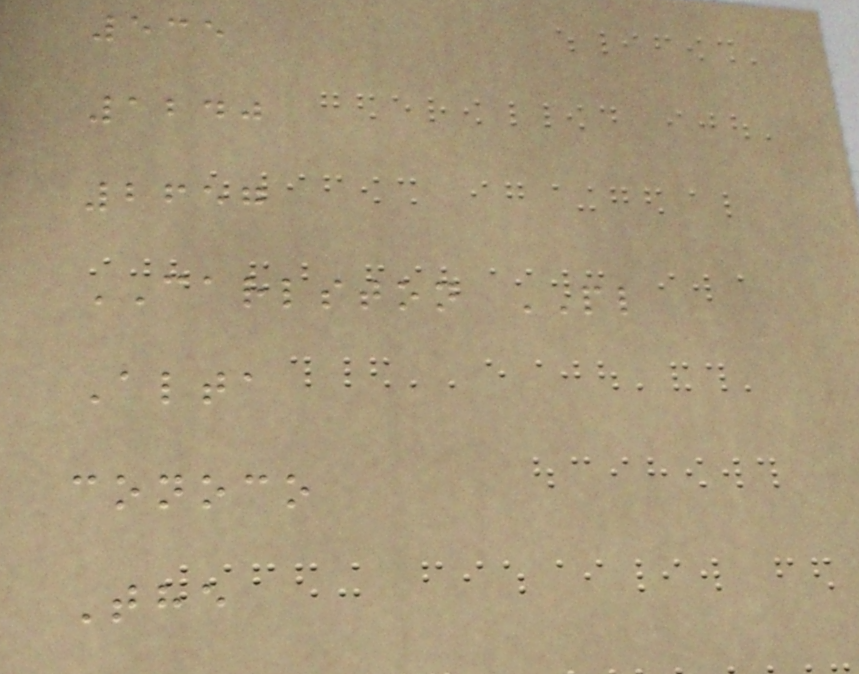535
1240
2657
CARLSTON PL
Alta
conoco
The
